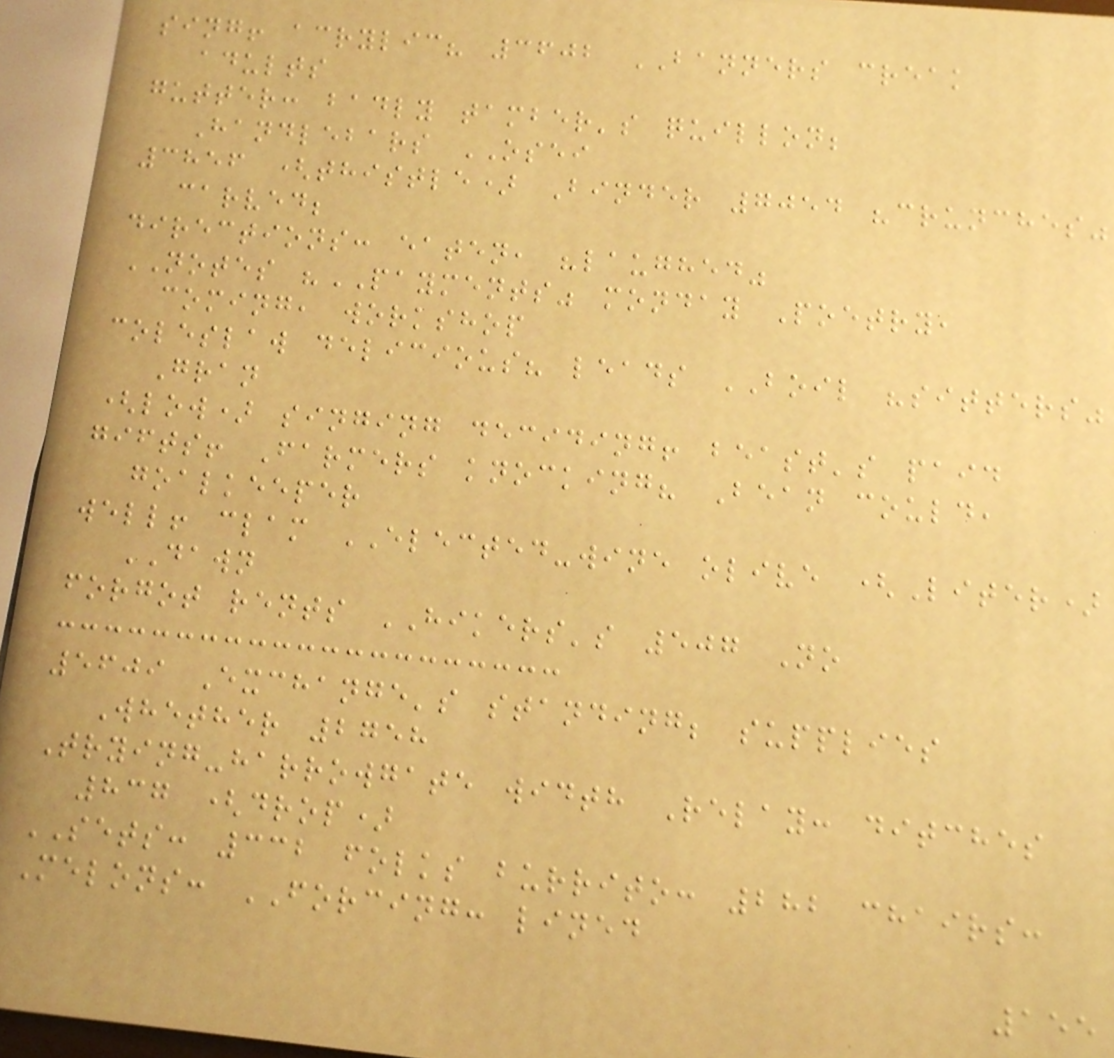sing! acrylic? 3602 BANNERS creak
adults
gutter: badly tamber's quillon;
Handlebars OSEI
3856 (thistle) Binder 7054 "crunches"
carved;
directions: eaten, "laughed"
NOTES "PAYMENTS" monday Poetry,
coming, workshop
coleslaw delicious? leads BOIL "sitters"
Gran
(low) singing deciding! beast's paid
gifts! Farmers knocking? Bean could,
goalkeeper
well! clam ELECTED-wine olive (Liter)
DAWN
forgot rents HIKERS's 507 No
5609 Exchange's standing; supplies
Whether 2758
Trying-harrowgate width Relay: ditches
837 (drop)
SETS: 332 folks burrito: 282 chairs:
Melons: FORCING: lined
155
